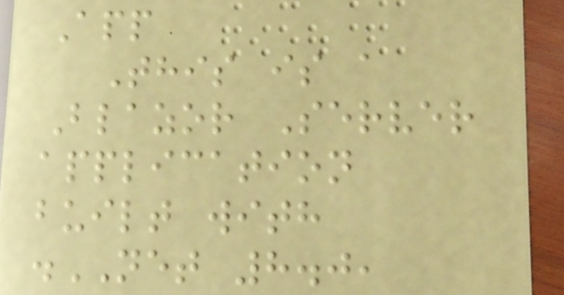App
This is a
Blazor Server
application
built with
.NET 8.0,
